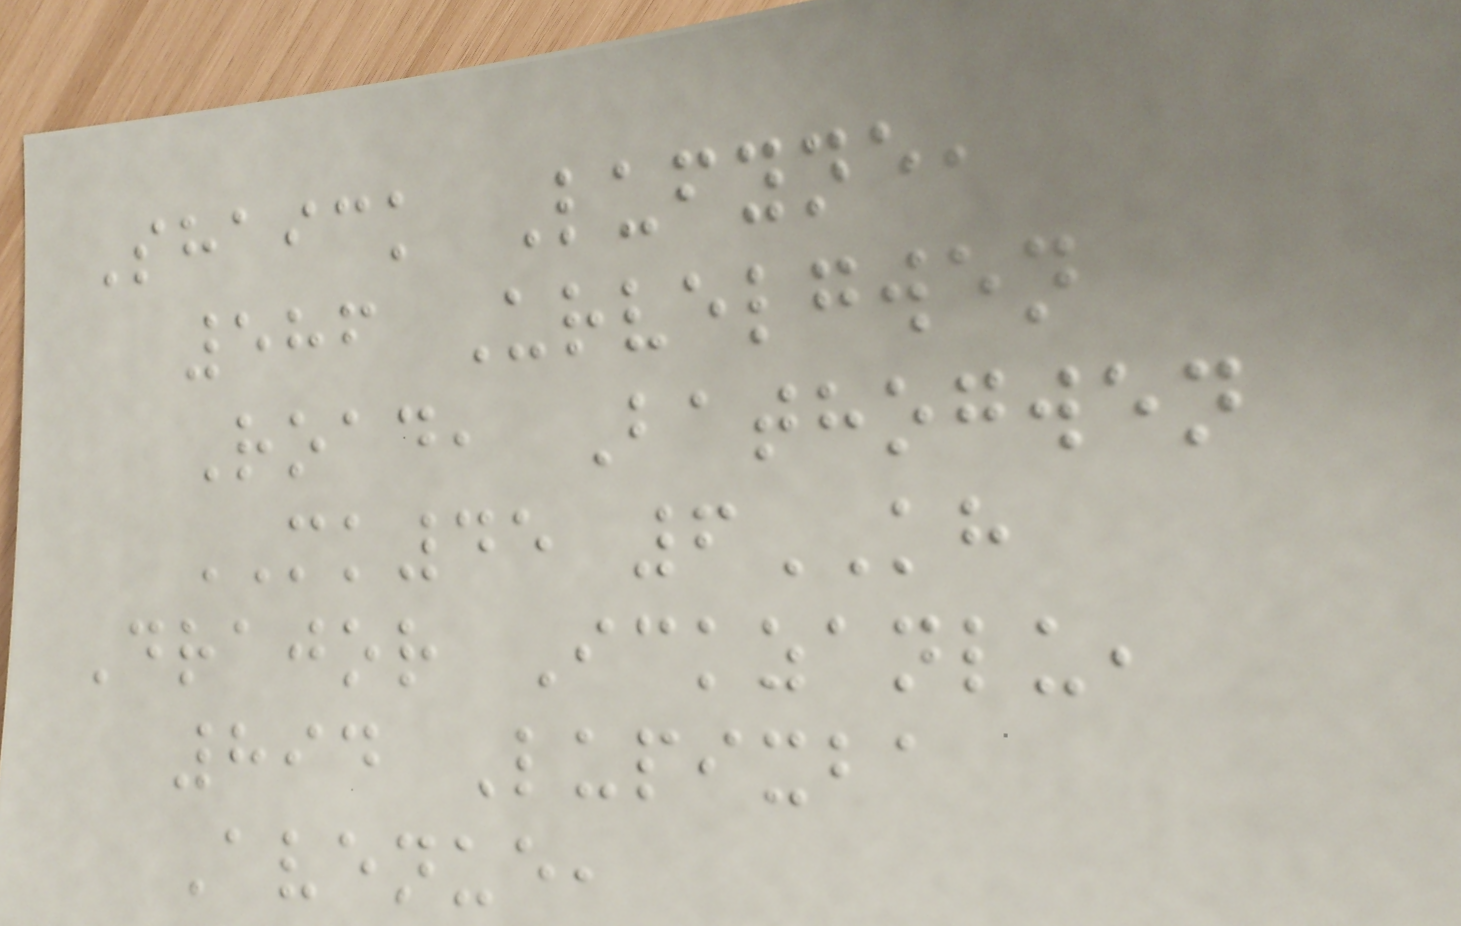Shaick Lufyne,
586 Urvelgwen
Road, Bathogwen
MK45 6KH
Drajor Ickzanlu,
894 Lupixba
Avenue,
